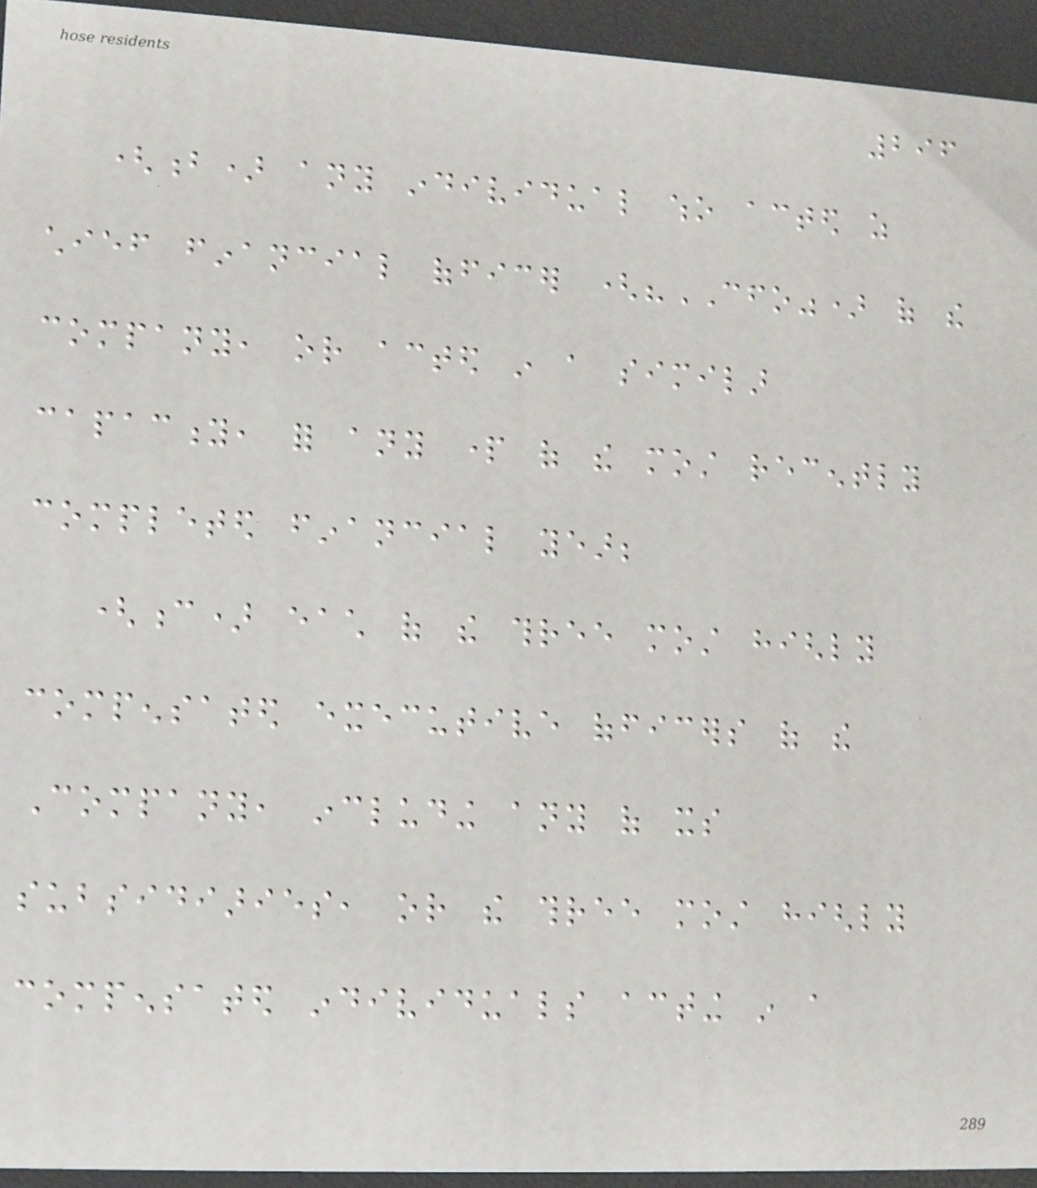296
(b) any individual who acted as
chief financial officer ("CFO") of the
company, or acted in a similar
capacity, for any part of the most recently
completed financial year;
(c) each of the three most highly
compensated executive officers of the
Company, including any of its
subsidiaries, or the three most highly
compensated individuals acting in a
